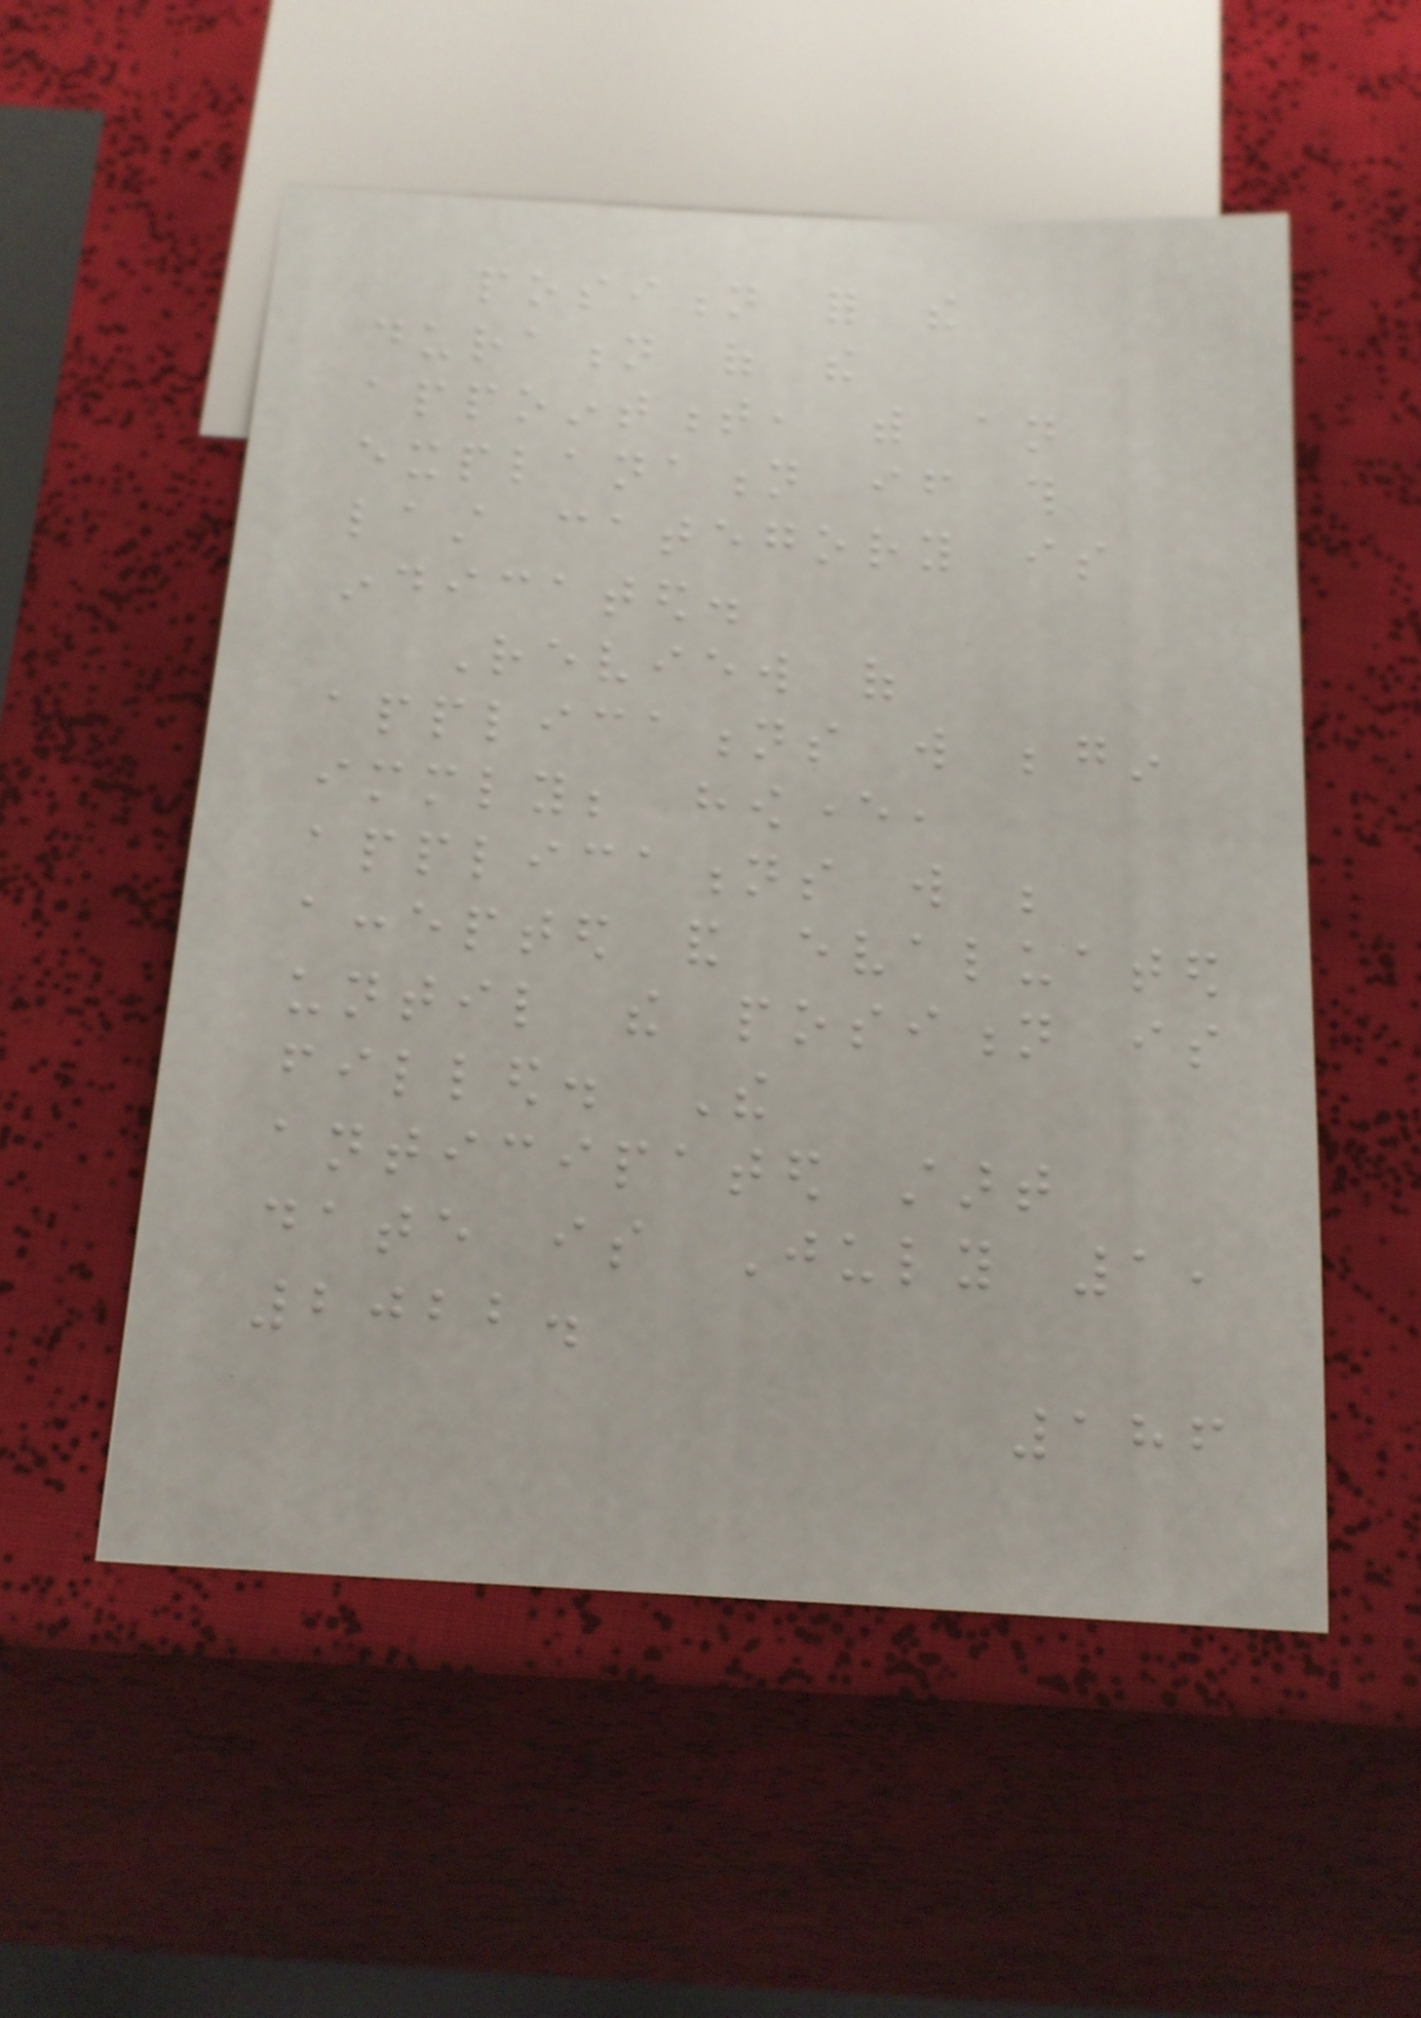position for the
duration of the
appointment, with an
explanation if this
last category is
indicated.
Review of
applications will begin
immediately; however,
applications will be
accepted and evaluated
until the position is
filled. The
anticipated start
date is July 1,
2022.
186
